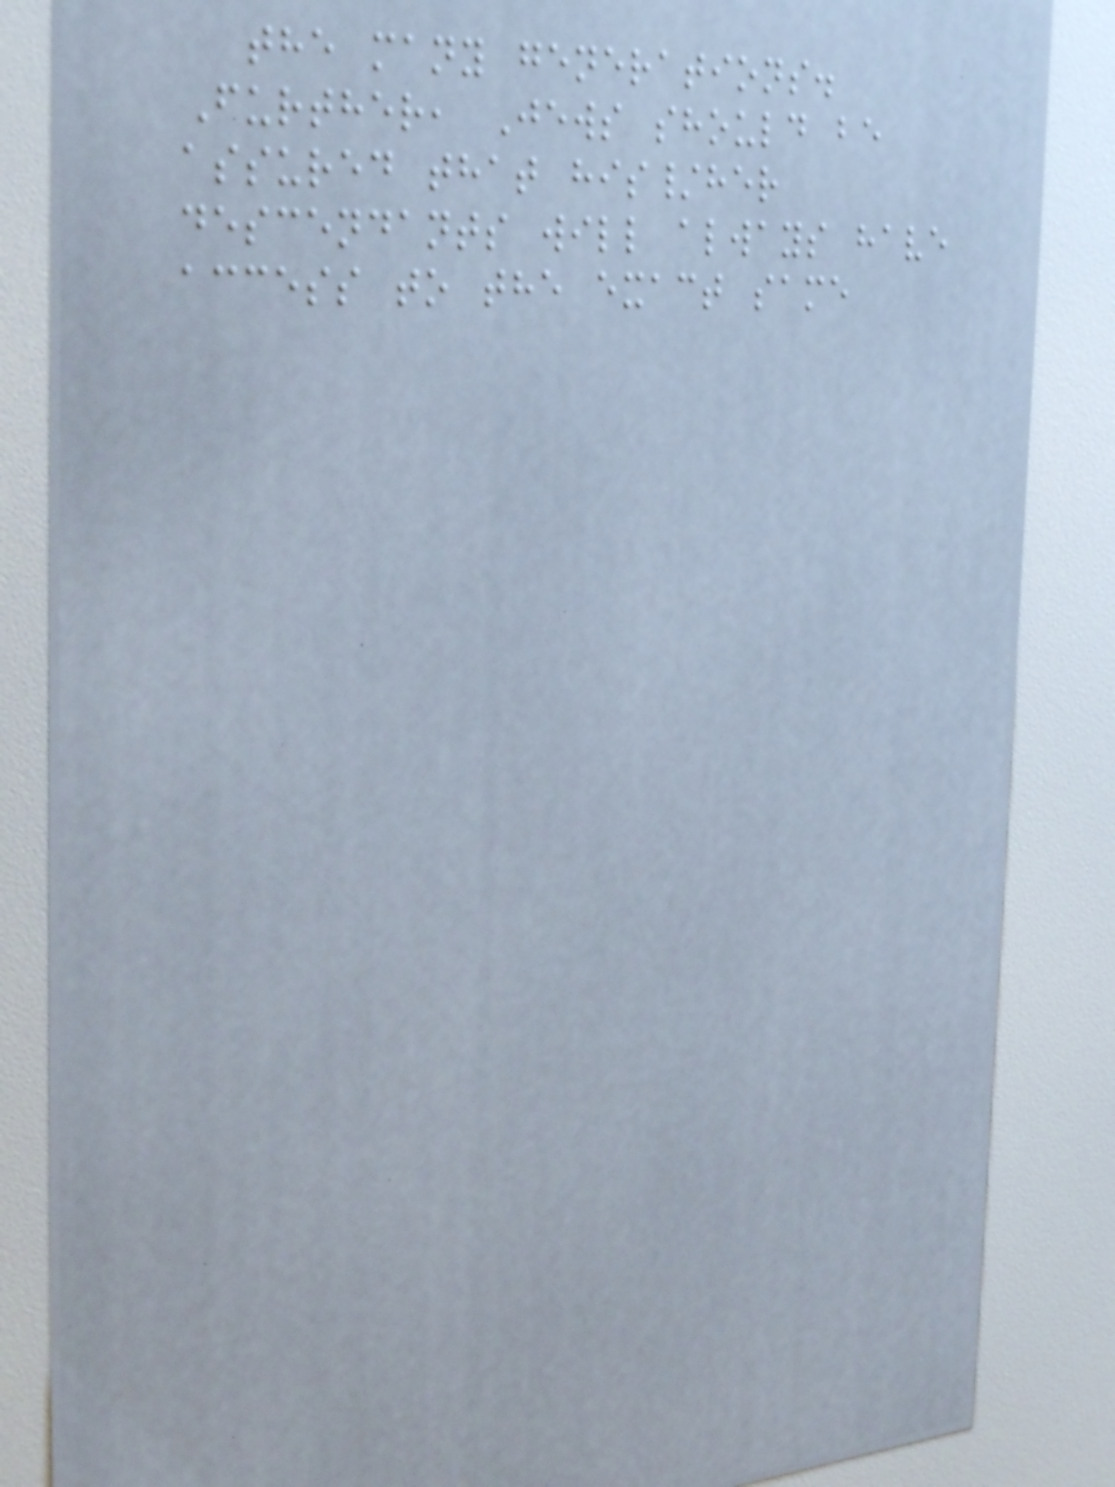the many generations.
Further, Jews should be
assured that his/her
descendants will always have
access to the exact same
